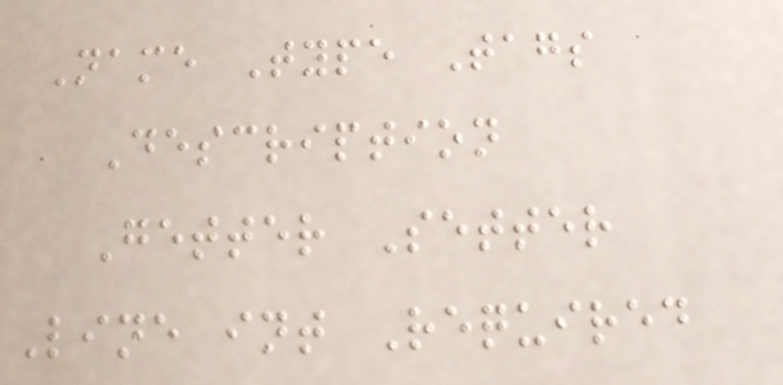Name Type Tags
Description
Getter Setter
Line int Required
